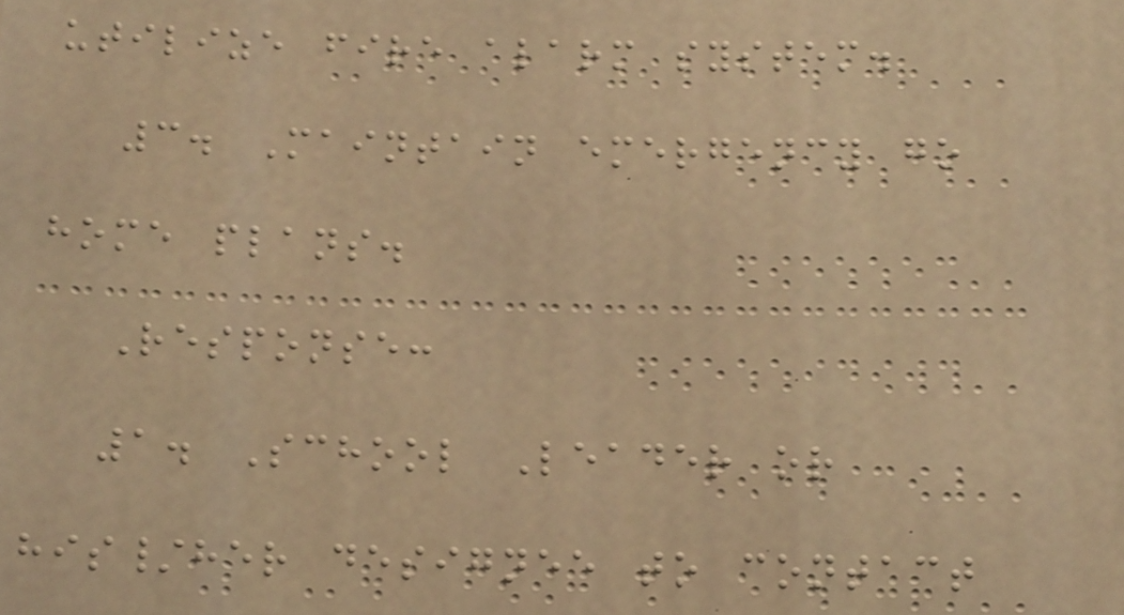utilize fire alarm system.
3. Maintain emergency go
home plans.
Response:
1. School Leader or
his/her designee to contact
